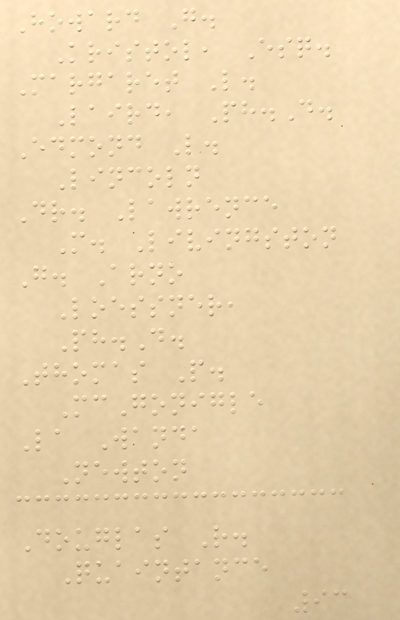Howard G.
Kristol, Esq.
Margaret L.
Laird, Ph.D.
Edmond L.
Lincoln
Dr. Lawrence
M. Livingston
G. Arno
Loessner,
Ph.D.
Thomas P.
McGonigle
La Wanda
Newton
Douglas R.
Quaintance
93
